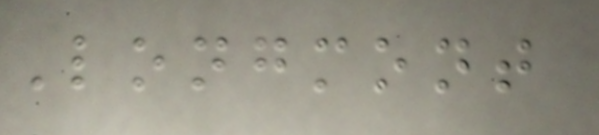Longmont
